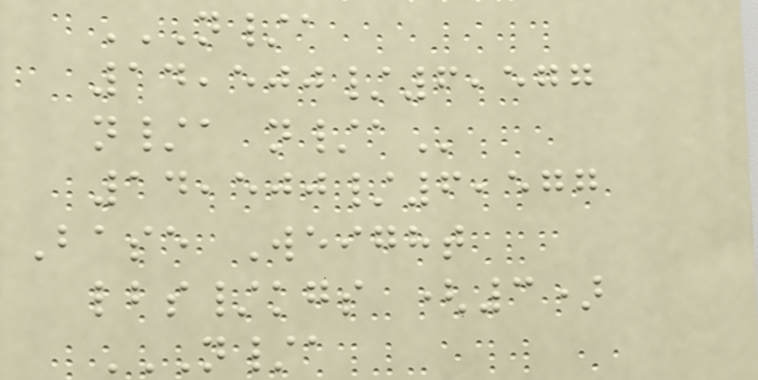N/A
14,500/6,577
N/A N/A
14,500/6,577
Base Weight
lbs/kgs (3)
N/A
